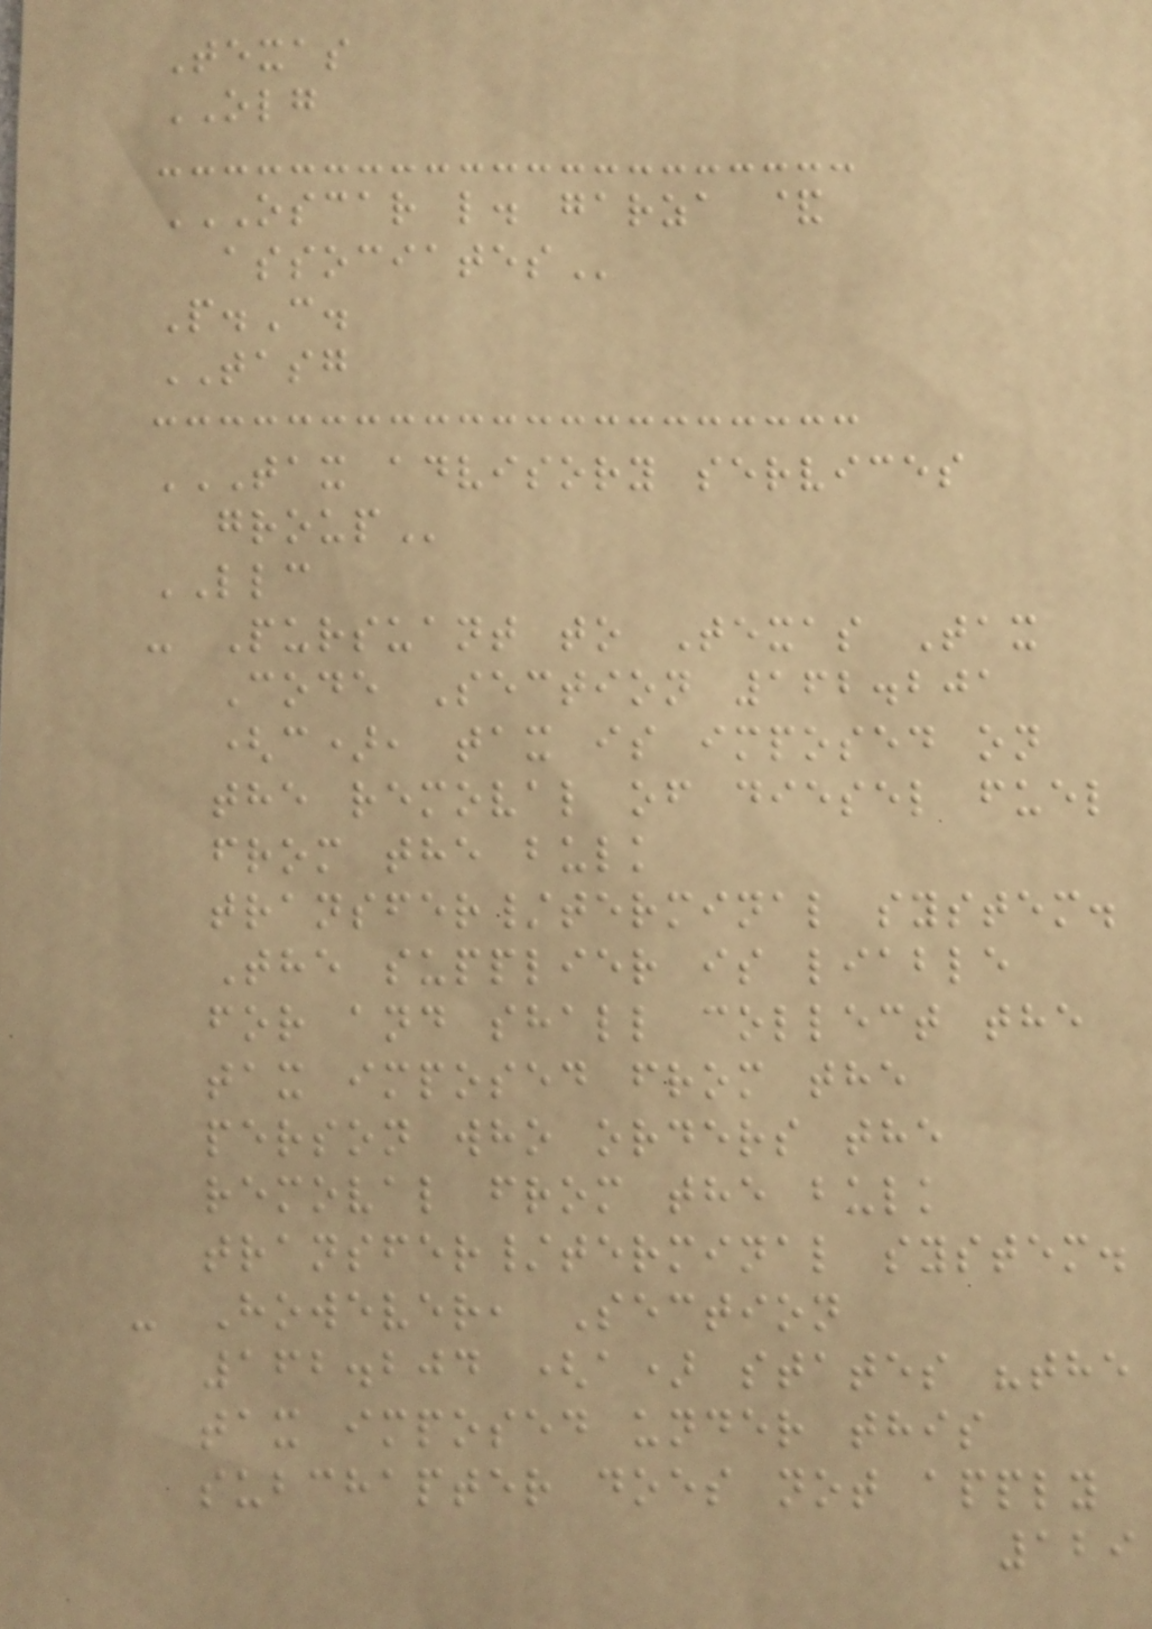Texas
OLG
OSCAR L. GARZA &
ASSOCIATES
P.C.
TASG
TAX ADVISORY SERVICES
GROUP
LLC
- Pursuant to Texas Tax
Code Section 162.201
(c), tax is imposed on
the removal of diesel fuel
from the bulk
transfer/terminal system.
The supplier is liable
for and shall collect the
tax imposed from the
person who orders the
removal from the bulk
transfer/terminal system.
- However, Section
162.204 (a) states "the
tax imposed under this
subchapter does not apply
129
